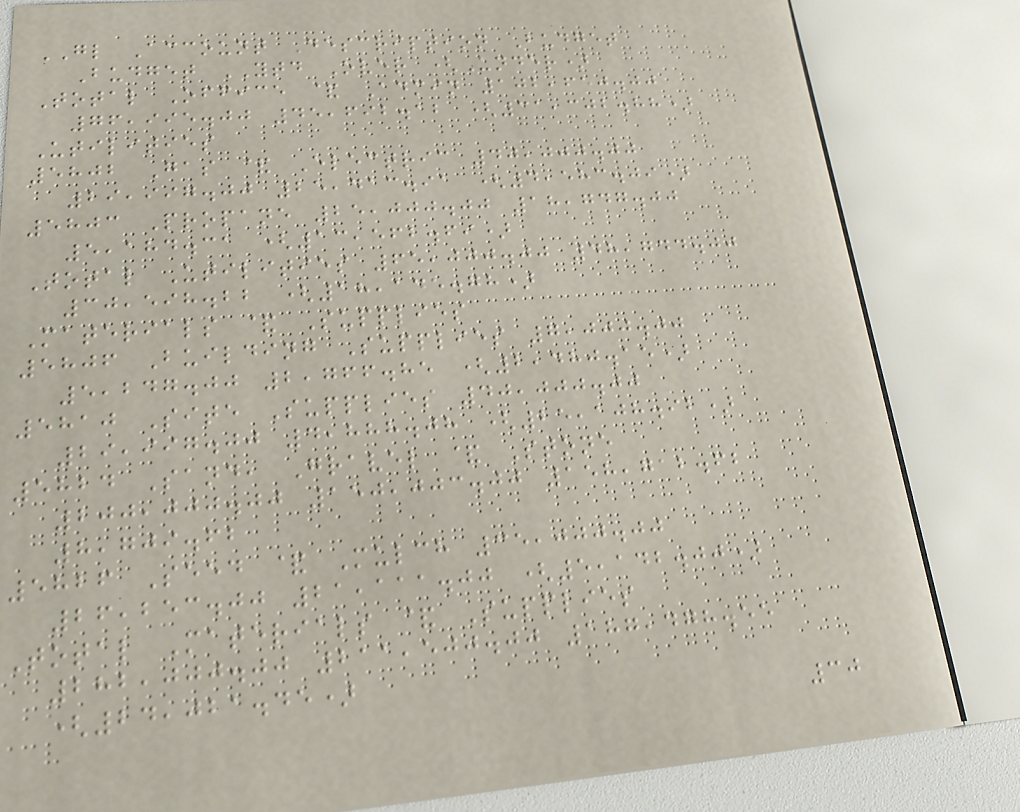GL Account Description Budget
Budget YTD Over (Under)
Total Office & Admin 102,650.00
76,995.00 45,692.12 (31,302.88)
Utilities
5802 Gas & Electric 40,000.00
29,997.00 25,413.91 (4,583.09)
5803 Propane 25,000.00 18,747.00
5,184.31 (13,562.69)
Total Utilities 65,000.00 48,744.00
30,598.22 (18,145.78)
Materials & Supplies
5806 Building Supplies 7,000.00
5,247.00 2,766.85 (2,480.15)
5810 Site Supplies 40,000.00
29,997.00 4,888.08 (25,108.92)
5824 Sand, Gravel & Stone
200,000.00 150,003.00 158,712.62
8,709.62
5826 Seed & Mulch 35,000.00
26,253.00 21,111.00 (5,142.00)
Total Materials & Supplies
282,000.00 211,500.00 187,478.55
(24,021.45)
30
